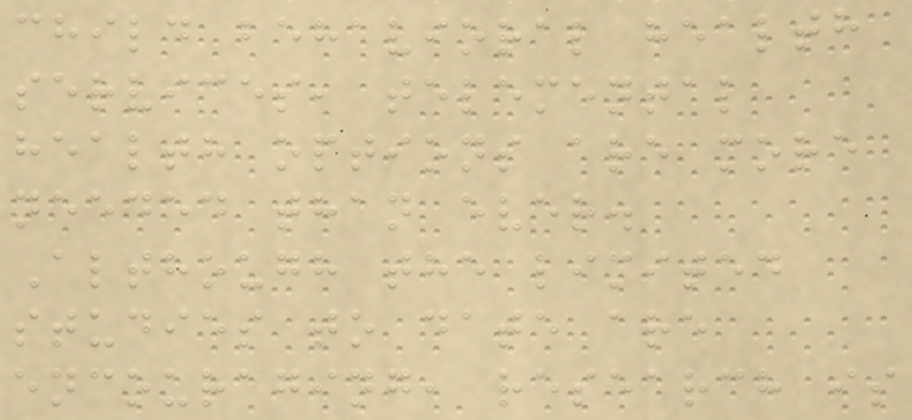child behavioral health
services, telemental
health options are more
needed than ever.
Although the limited
studies to date are
encouraging, research is
